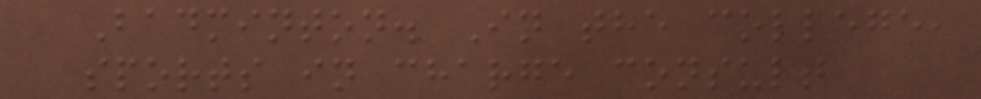Badminton. In the college,
sports in charge consult
